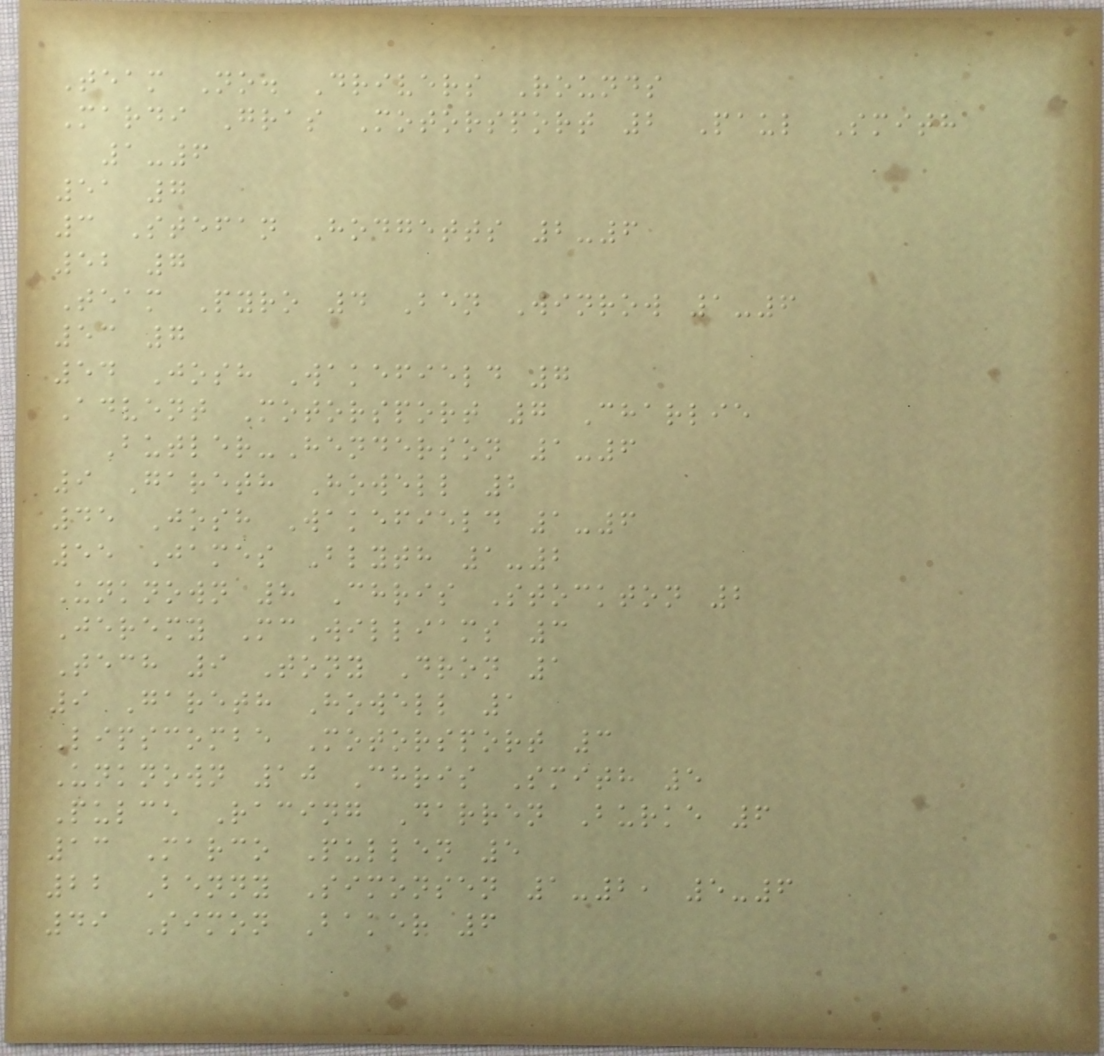Team No. Drivers Rounds
Mardi Gras Motorsport 2 Paul Smith
1-6
51 7
3 Stefan Hodgetts 2-6
52 7
Team Pyro 4 Ben Winrow 1-6
53 7
54 Josh Wakefield 7
Advent Motorsport 7 Charlie
Butler-Henderson 1-6
9 Gareth Howell 2
45 Josh Wakefield 1-6
55 James Blyth 1-2
Unknown 8 Chris Stockton 2
Jeremy McWilliams 3
Tech 9 Tony Dron 1
9 Gareth Howell 1
Lipscombe Motorsport 3
Unknown 10 Chris Smith 5
Pulce Racing Darren Burke 6
13 Marco Pullen 5
22 Benny Simonsen 1-2, 5-6
49 Simon Baker 6
